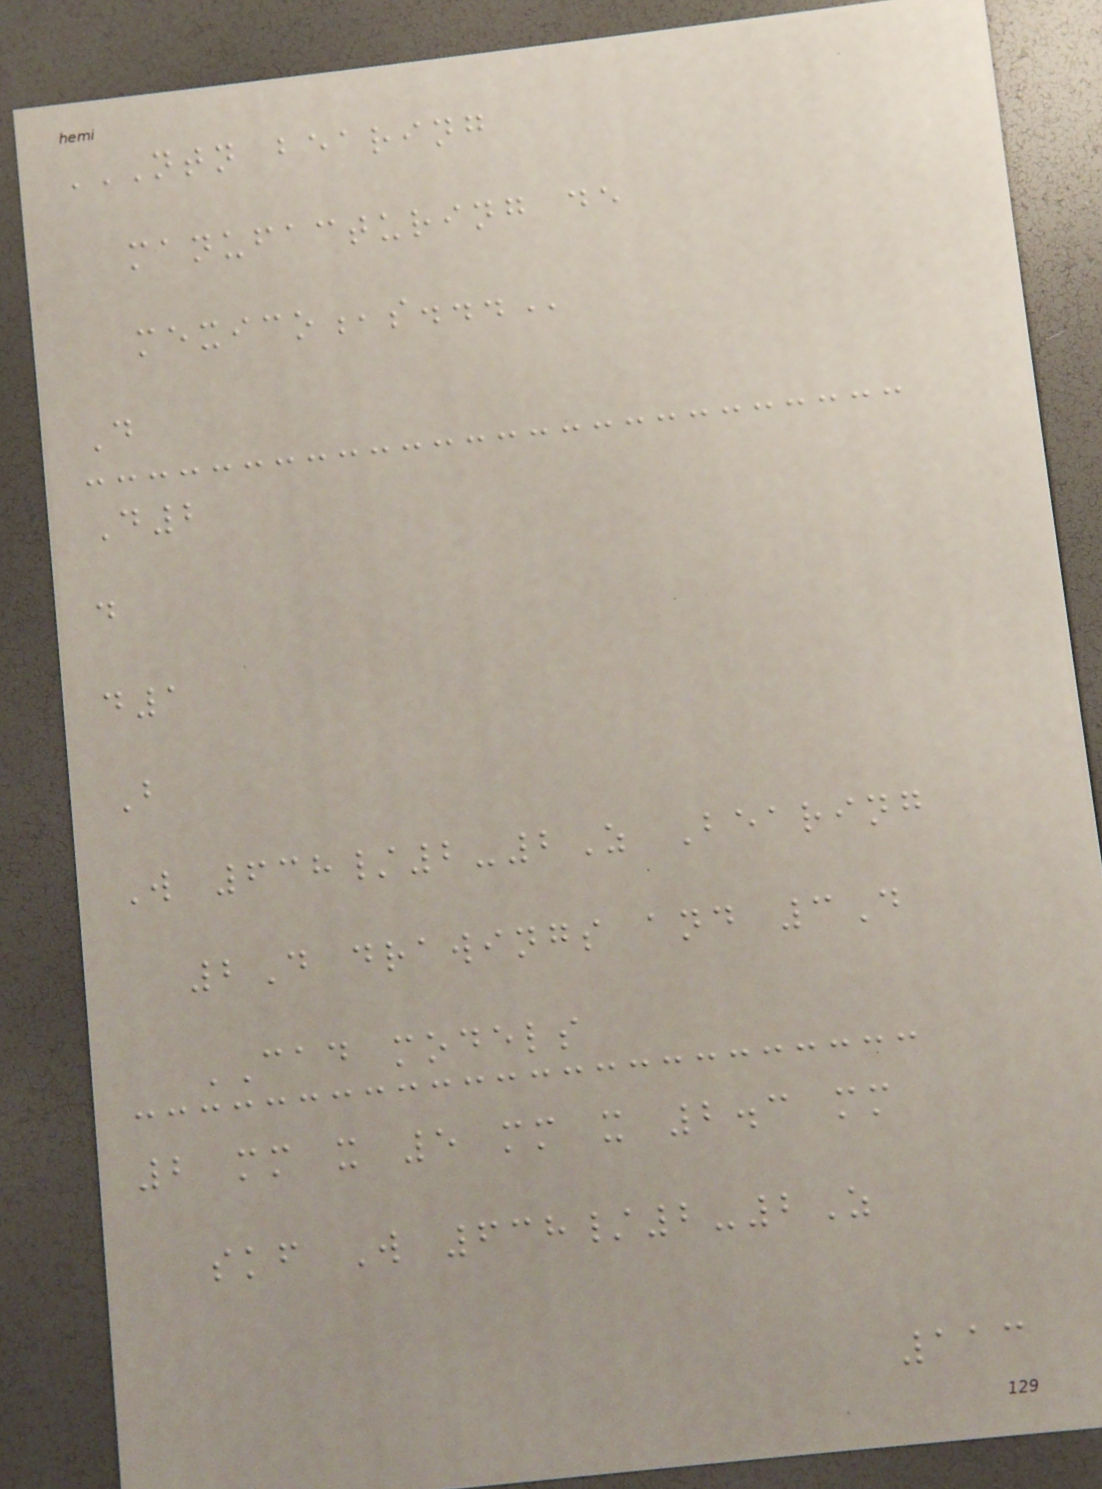NTN BEARING
MANUFACTURING DE
MEXICO,S...
D
D2
d
d1
B
W 638/2-2Z Bearing
2D drawings and 3D
CAD models
2 mm x 5 mm x 2.3 mm
skf W 638/2-2Z
113
